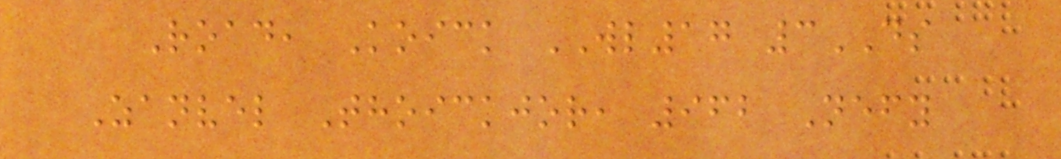Road, Koick WL17 3DS
Zanvel Thoickjor, 962 Nefy
